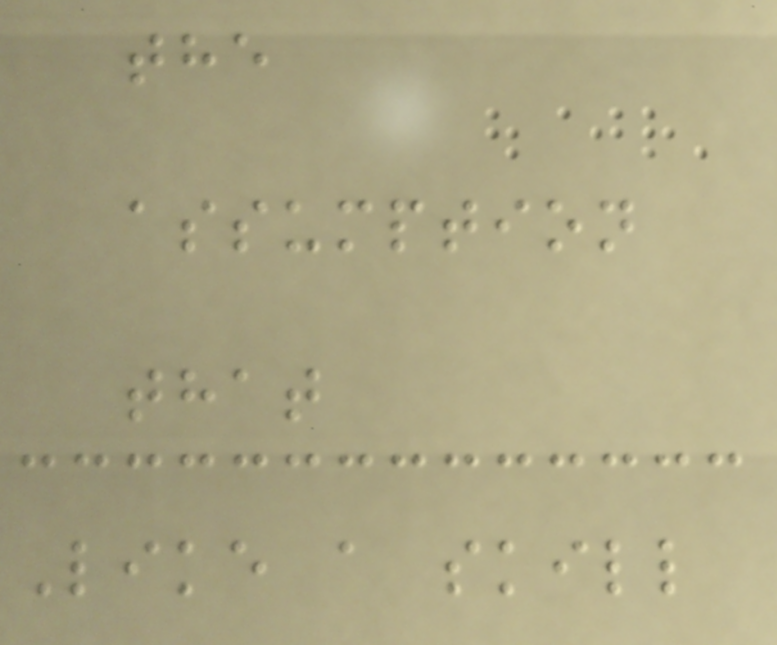the
assumption
that
Like a skill
